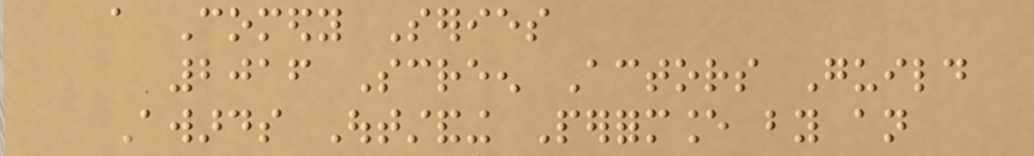a Comedy Series
2016 Screen Actors Guild
Awards Outstanding Performance by an
